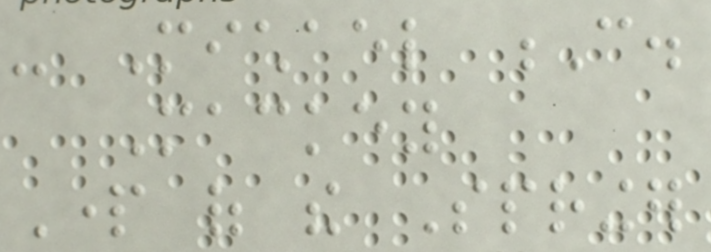- Michael C.
Mackey
Part of the Springer
